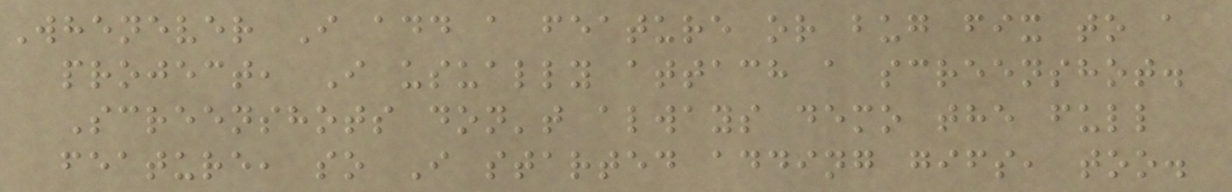Whenever I add a feature or bug fix to a
project, I usually attach a screenshot.
Screenshots don't always demo the full
feature, so I started adding gifs, too.
